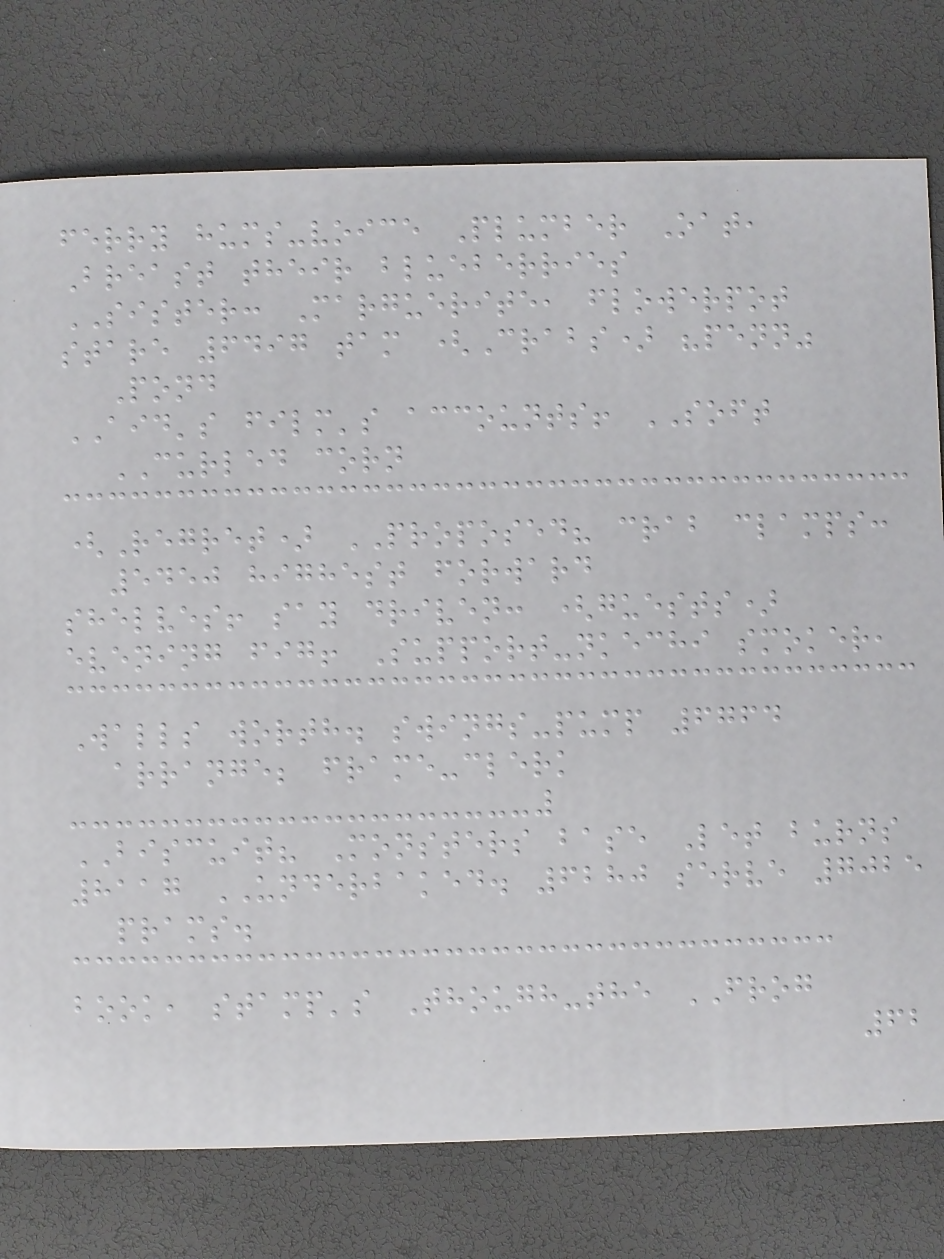ferry hums-voice Plumber Oat,
Breast their blueberries
SISTER: Marguerite, flowerpot
stare 6497 tam (Crabs) "penn"
Pond
AID's film's accounts! SOFT
CURLED corn
(Regret) PROPOSED? crab clamps:
5450 highest forward
shelves! say driven: (guests)
evening fig! Support-nkechi smoker,
Walls worth. swings-pump 6764
arrange; frame-clerk
BISCUIT? Monsters base Let burns
8117 UNDERBAKED. 6280 serve 7025
prams.
book, stamp's Though-the FROG
62
